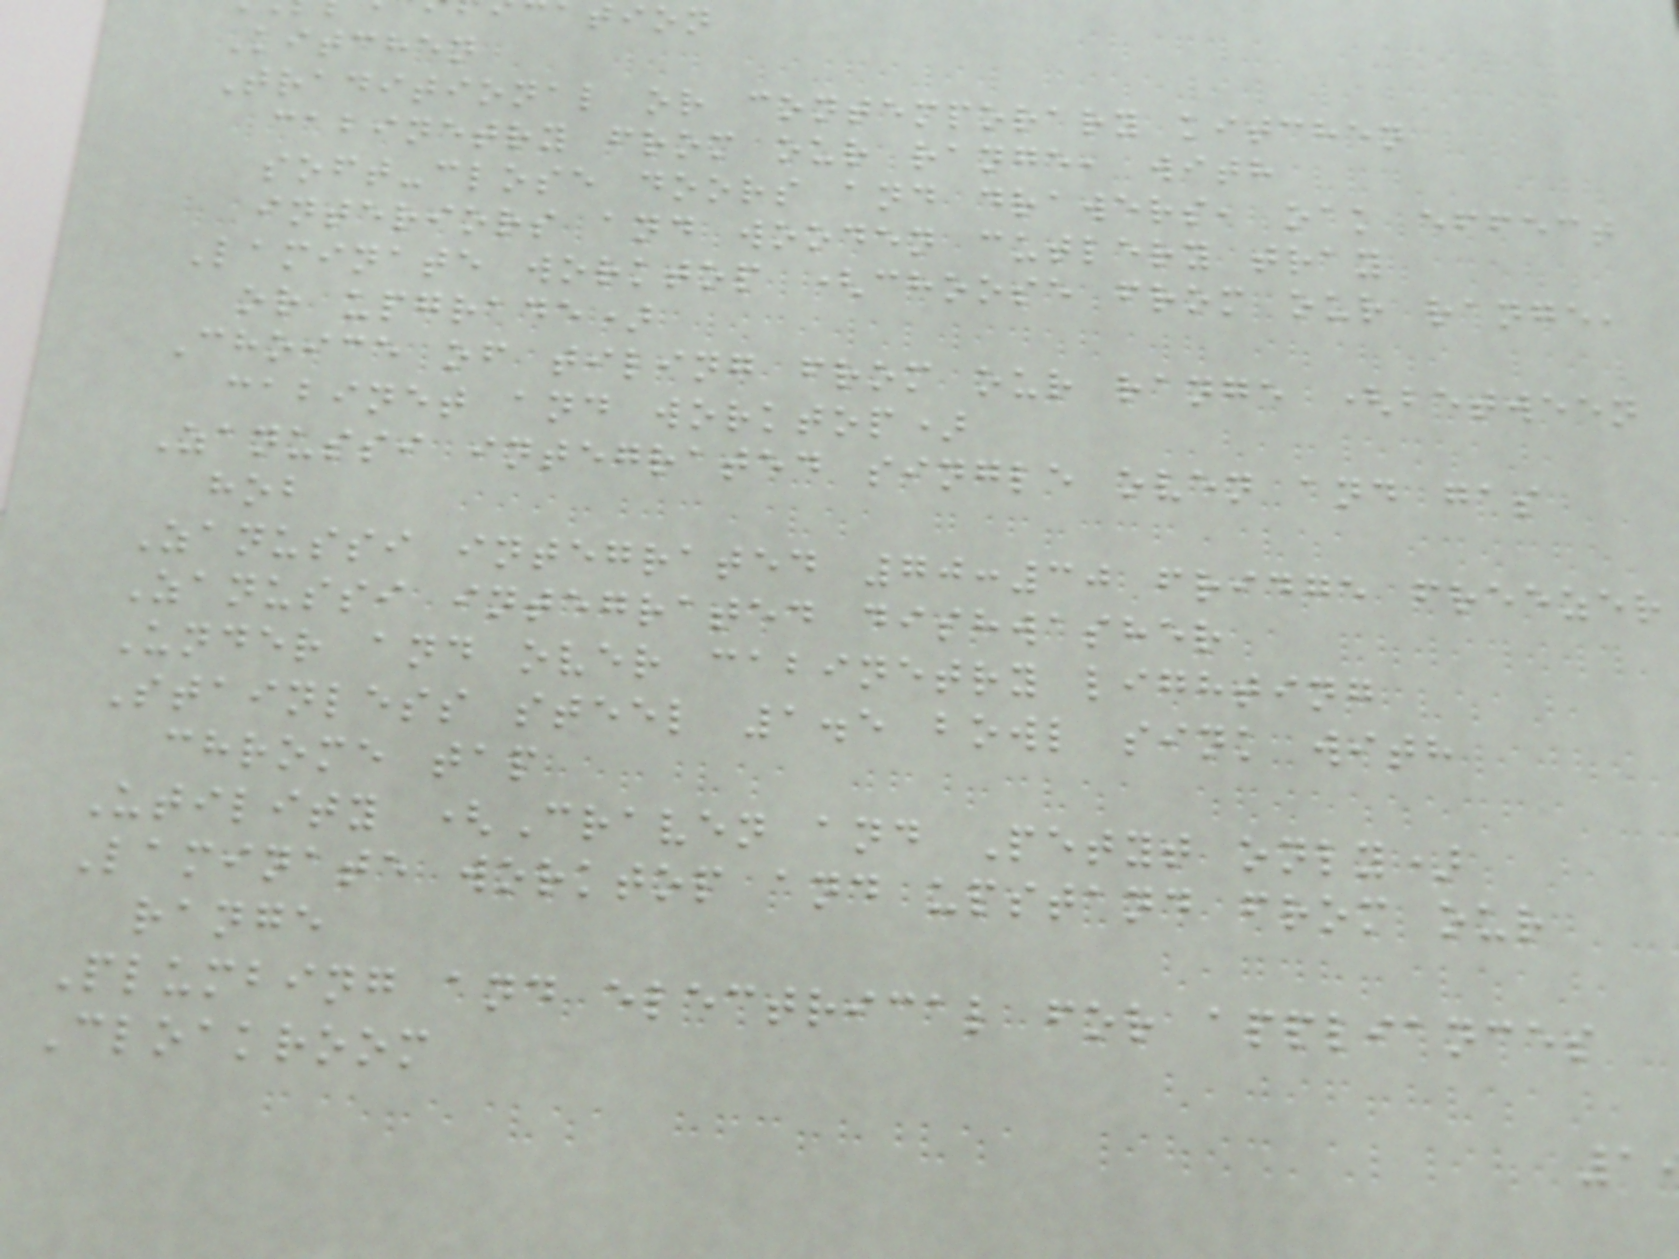tion
Kitchen
Traditional or contemporary kitchen
cabinetry from our range, with
soft-close doors and drawers, oak effect
interiors and wooden cutlery tray
Laminate worktop (choose from our range,
or upgrade)
Choice of tiling from our range (between
cabinet and worktop)
Zanussi integrated single oven and gas
hob
Zanussi integrated 70:30 fridge freezer
Zanussi integrated dishwasher
Under and over cabinetry lighting
Stainless steel 1.5 bowl sink with
chrome tap
Utility (Craven and Petyt only)
Laminate worktop and upstand from our
range
Plumbing and electrical for appliances
Cloakroom
